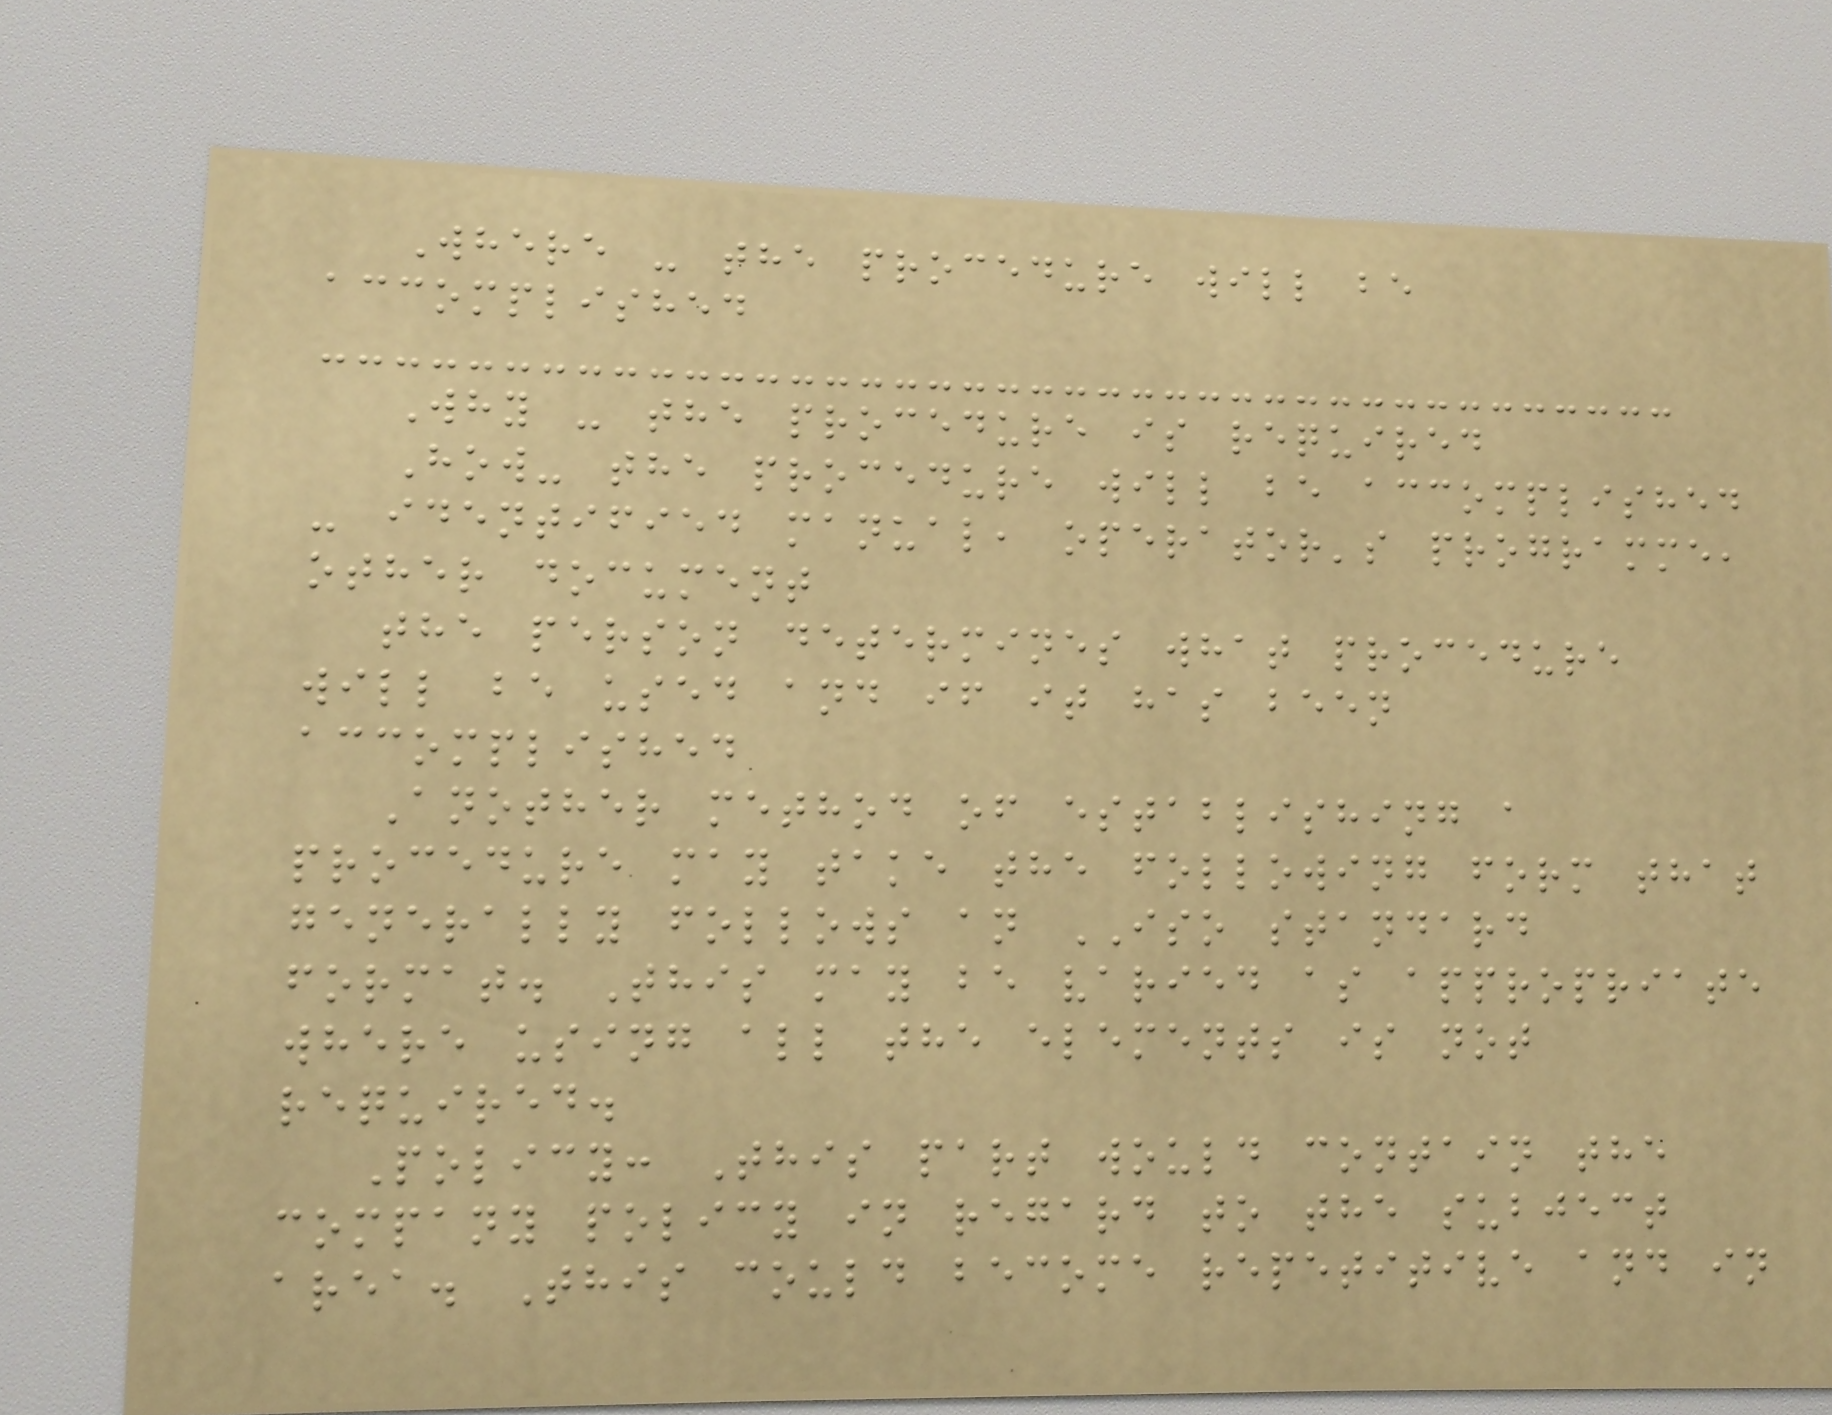Where - the procedure will be
accomplished
Why - the procedure is required
How- the procedure will be accomplished
- identified manual, operator's programme,
other document
the person determines what procedure
will be used and if it has been
accomplished
Another method of establishing a
procedure may take the following form that
generally follows an ISO standard
format. This may be varied as appropriate
where using all the elements is not
required.
Policy: This part would contain the
company policy in regard to the subject
area. This could become repetitive and in
